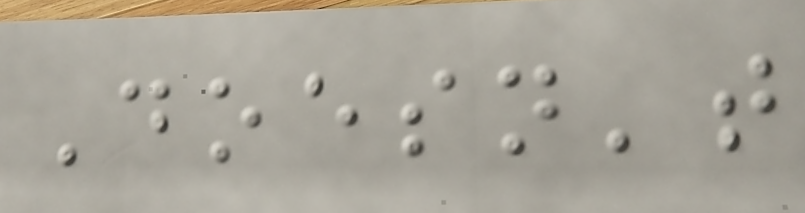Doesn't
